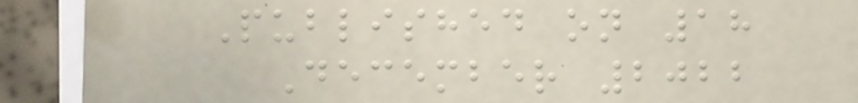Published on 18
December 2022
